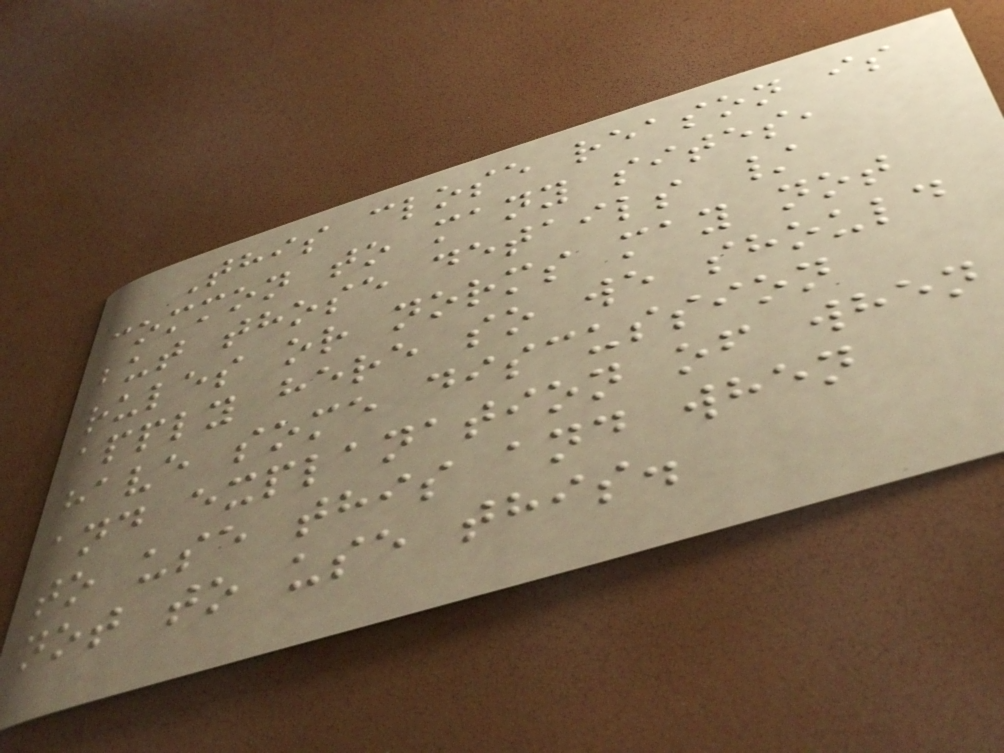This close reason is
common to many sites,
but those details /
rules or norms may not
apply here so we should
have some discussion
and explanation of when
to use this and when
not to use this.
